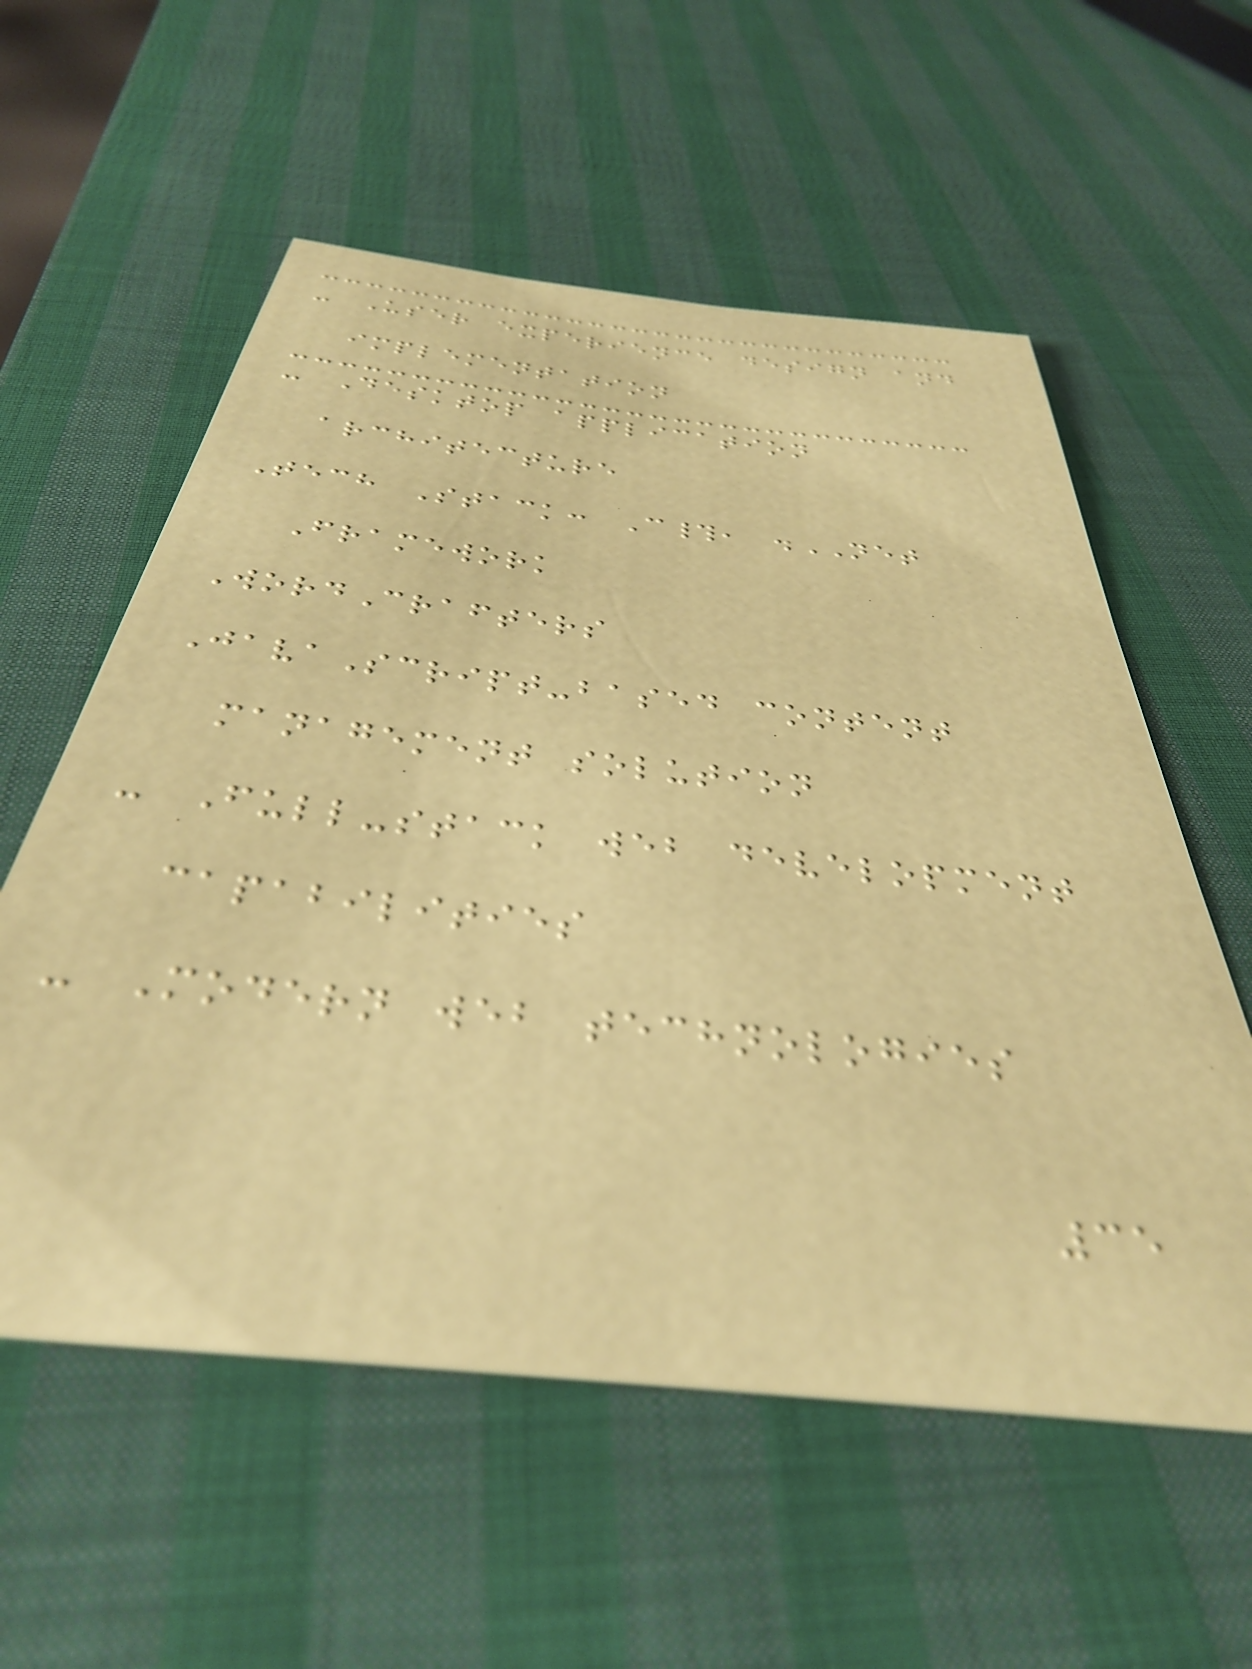- User experience design and
implementation
- Desktop application
architecture
Tech Stack: C#, .NET
Framework
WordCrafters
JavaScript-based content
management solution
- Full-stack web development
capabilities
- Modern web technologies
35
